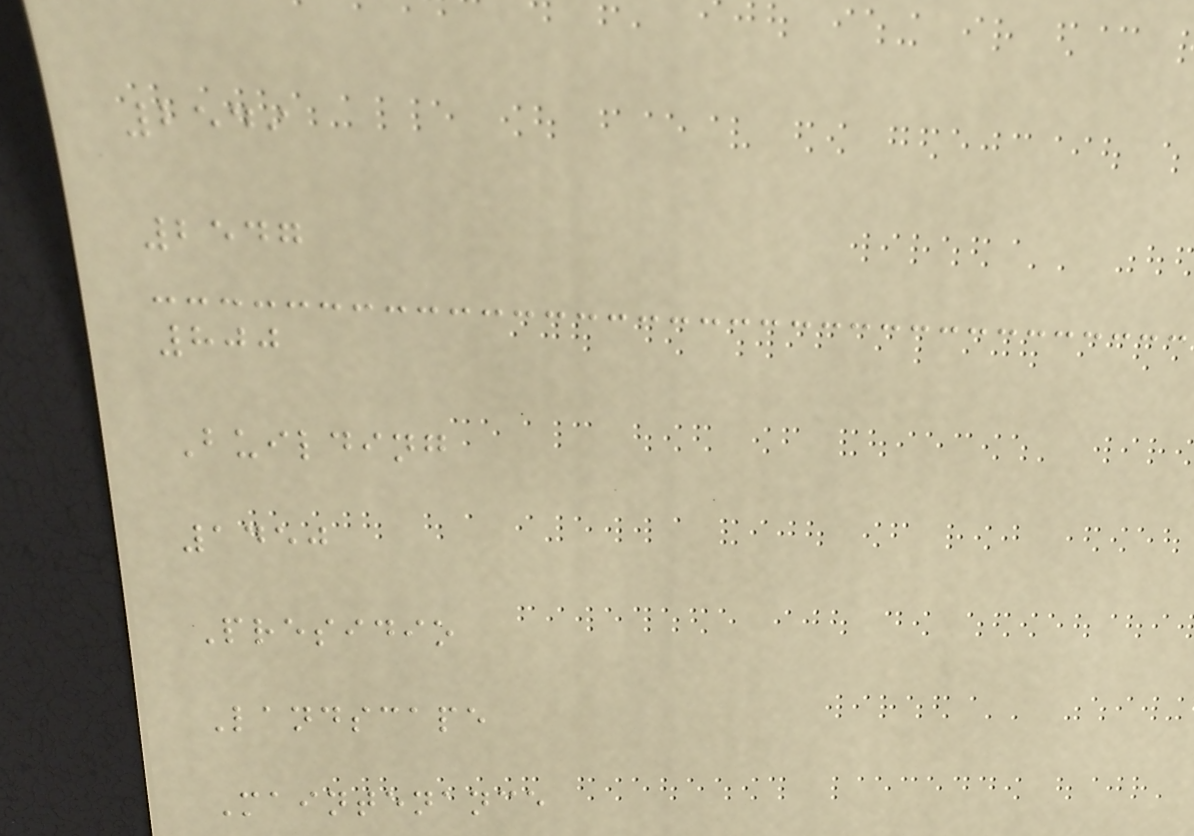2549
2547
800
Building
1450
Presidio
Landscape
Maintenance
